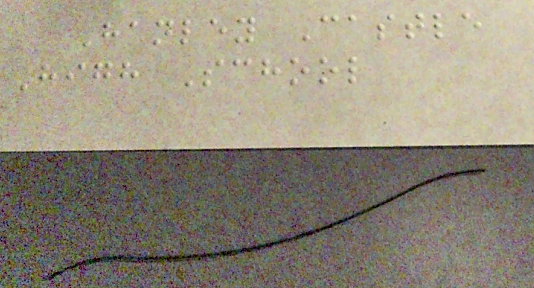Hanley Castle
High School
